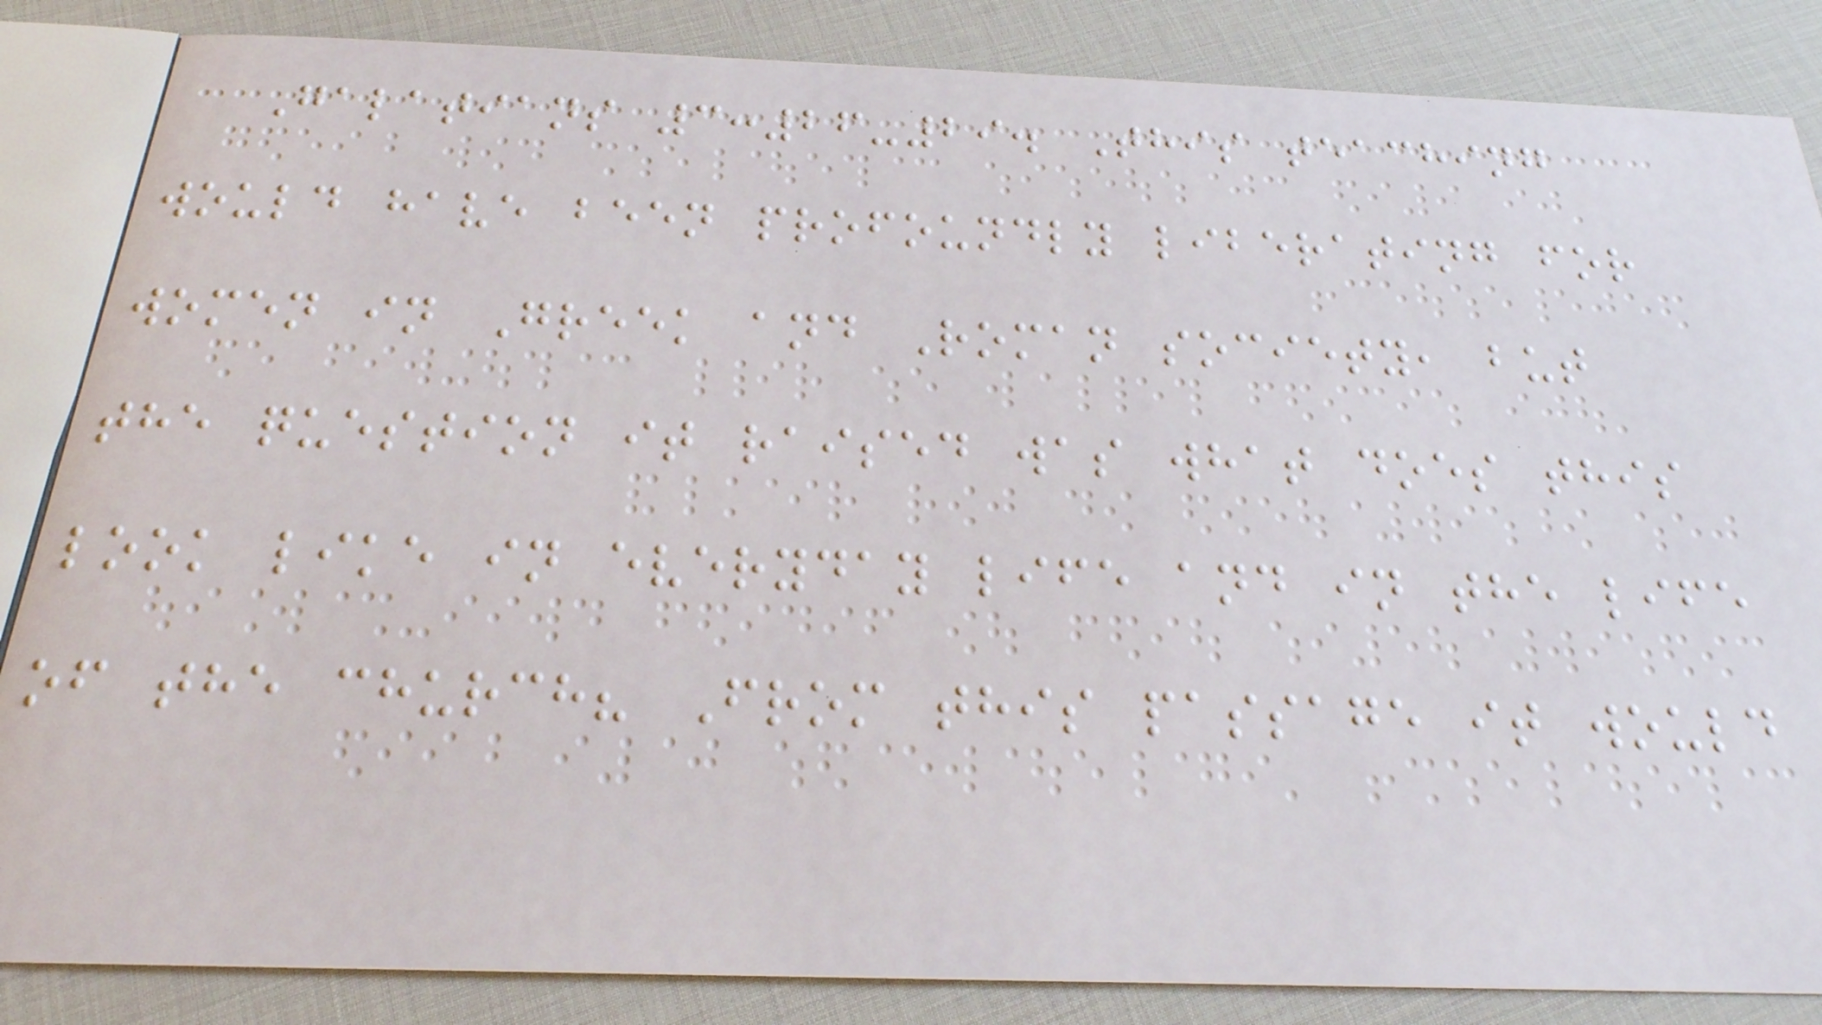Galatians 3:26-29. This teaching
would have been profoundly liberating for
women in Greek and Roman society, but
the question it raised was what does this
look like in everyday life and in the life
of the church? From this passage it would
